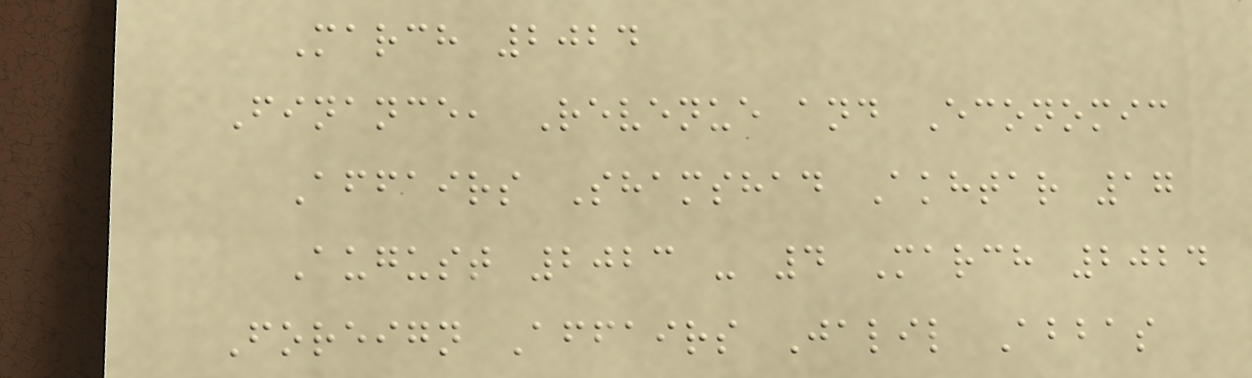March 2024
Finance, Revenue and Economic
Affairs Shamshad Akhtar 17
August 2023 - 4 March 2024
Foreign Affairs Jalil Abbas
